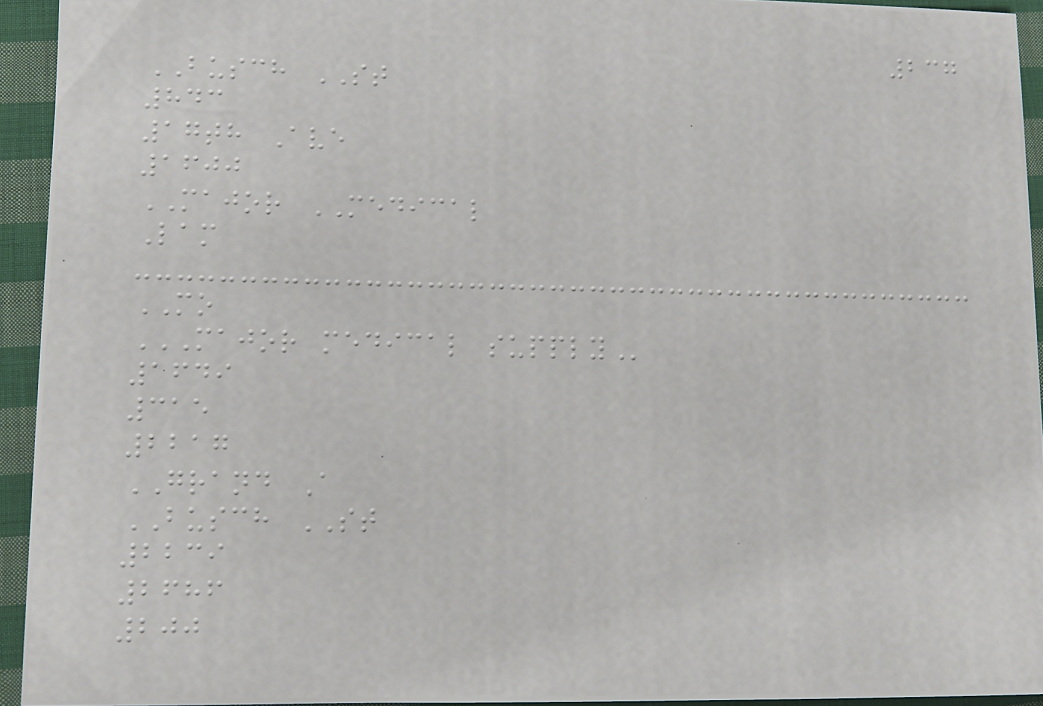237
BUSCH ST
843
17th Ave
1600
MAJOR MEDICAL
Lam
MO
MAJOR MEDICAL SUPPLY
1649
315
2217
GRAND A
BUSCH ST
2239
2686
200
